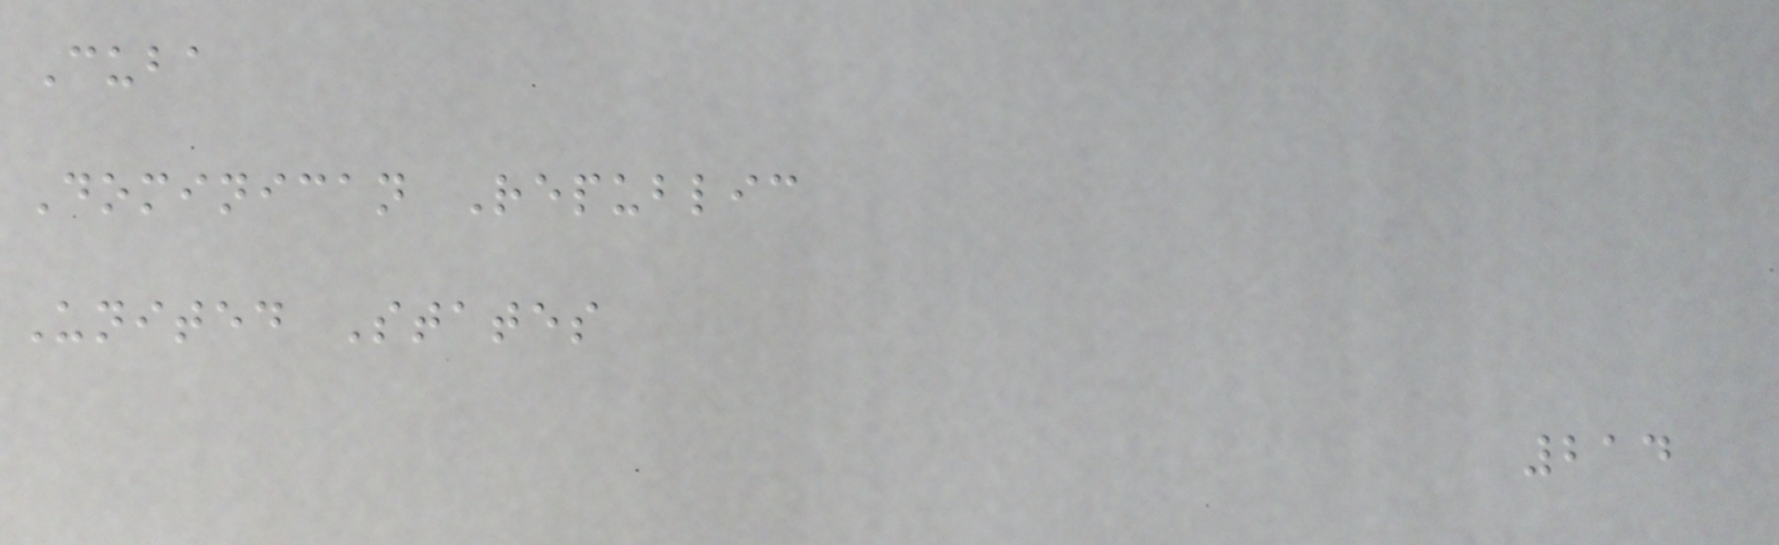Cuba
Dominican Republic
United States
214
